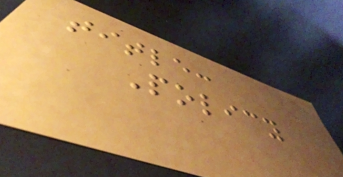title:
Policy
